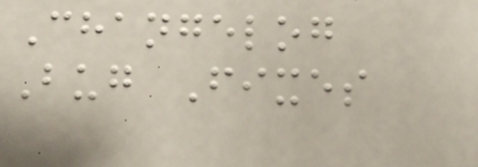Changelog
Bug Fixes
